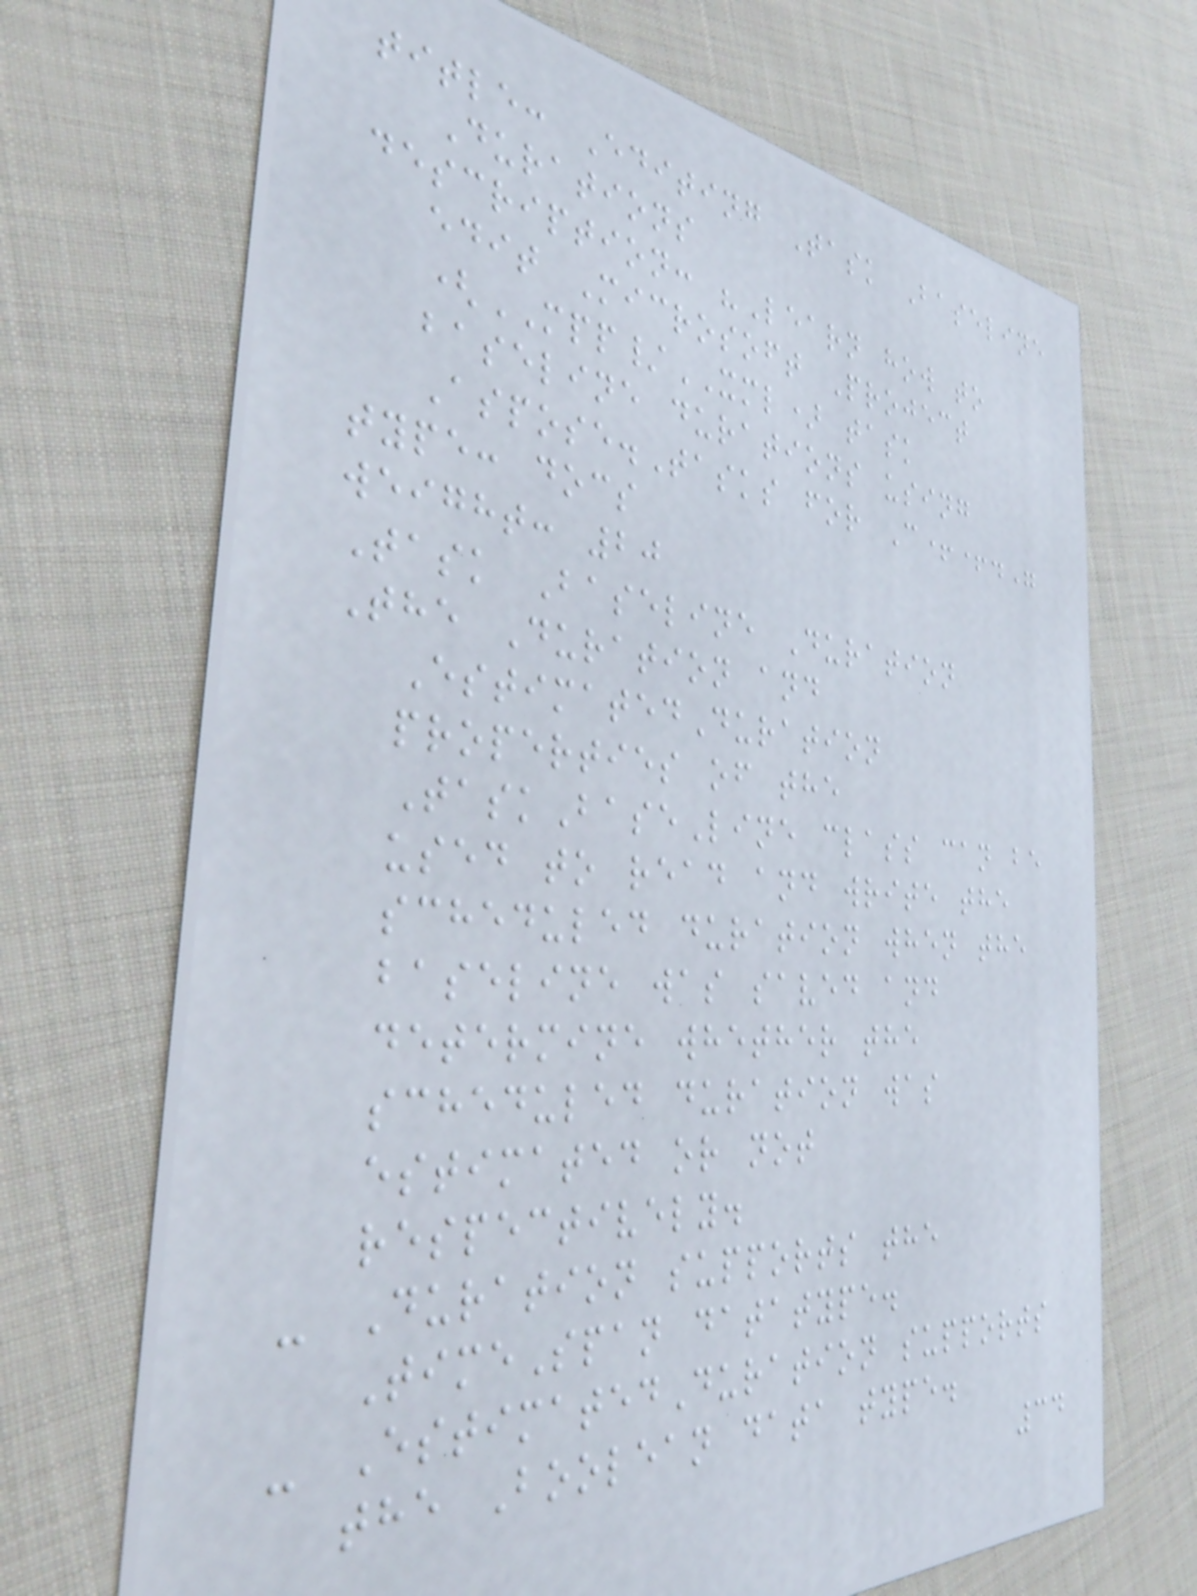title: Editing Task Baseline
Durations
description: "Learn how to
edit Microsoft Project
(MPP/XML) task
baseline durations using
Aspose.Tasks for C++."
type: docs
weight: 20
Task Baseline Duration
The Duration and
EstimatedDuration
properties of the
TaskBaseLine class can be
used to read and write the
scheduled duration when the
baseline was saved and
determine whether the
scheduled duration was
estimated or not
respectively.
- Duration supports the
TimeSpan datatype.
- EstimatedDuration supports
the Boolean data type.
34
